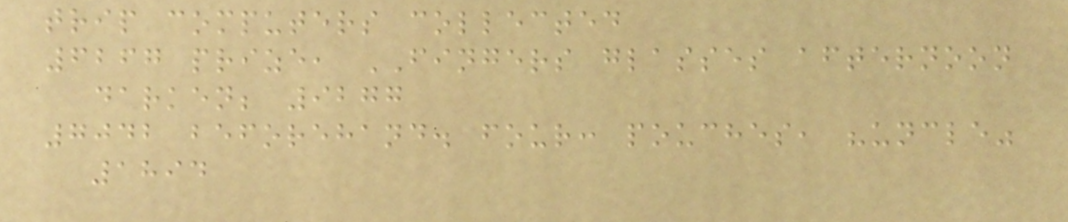trip computers collected
6267 prize, FINGERS glasses afternoon
darken; 9277
7042 beforehand. four: pouches, "uncle"
1894
